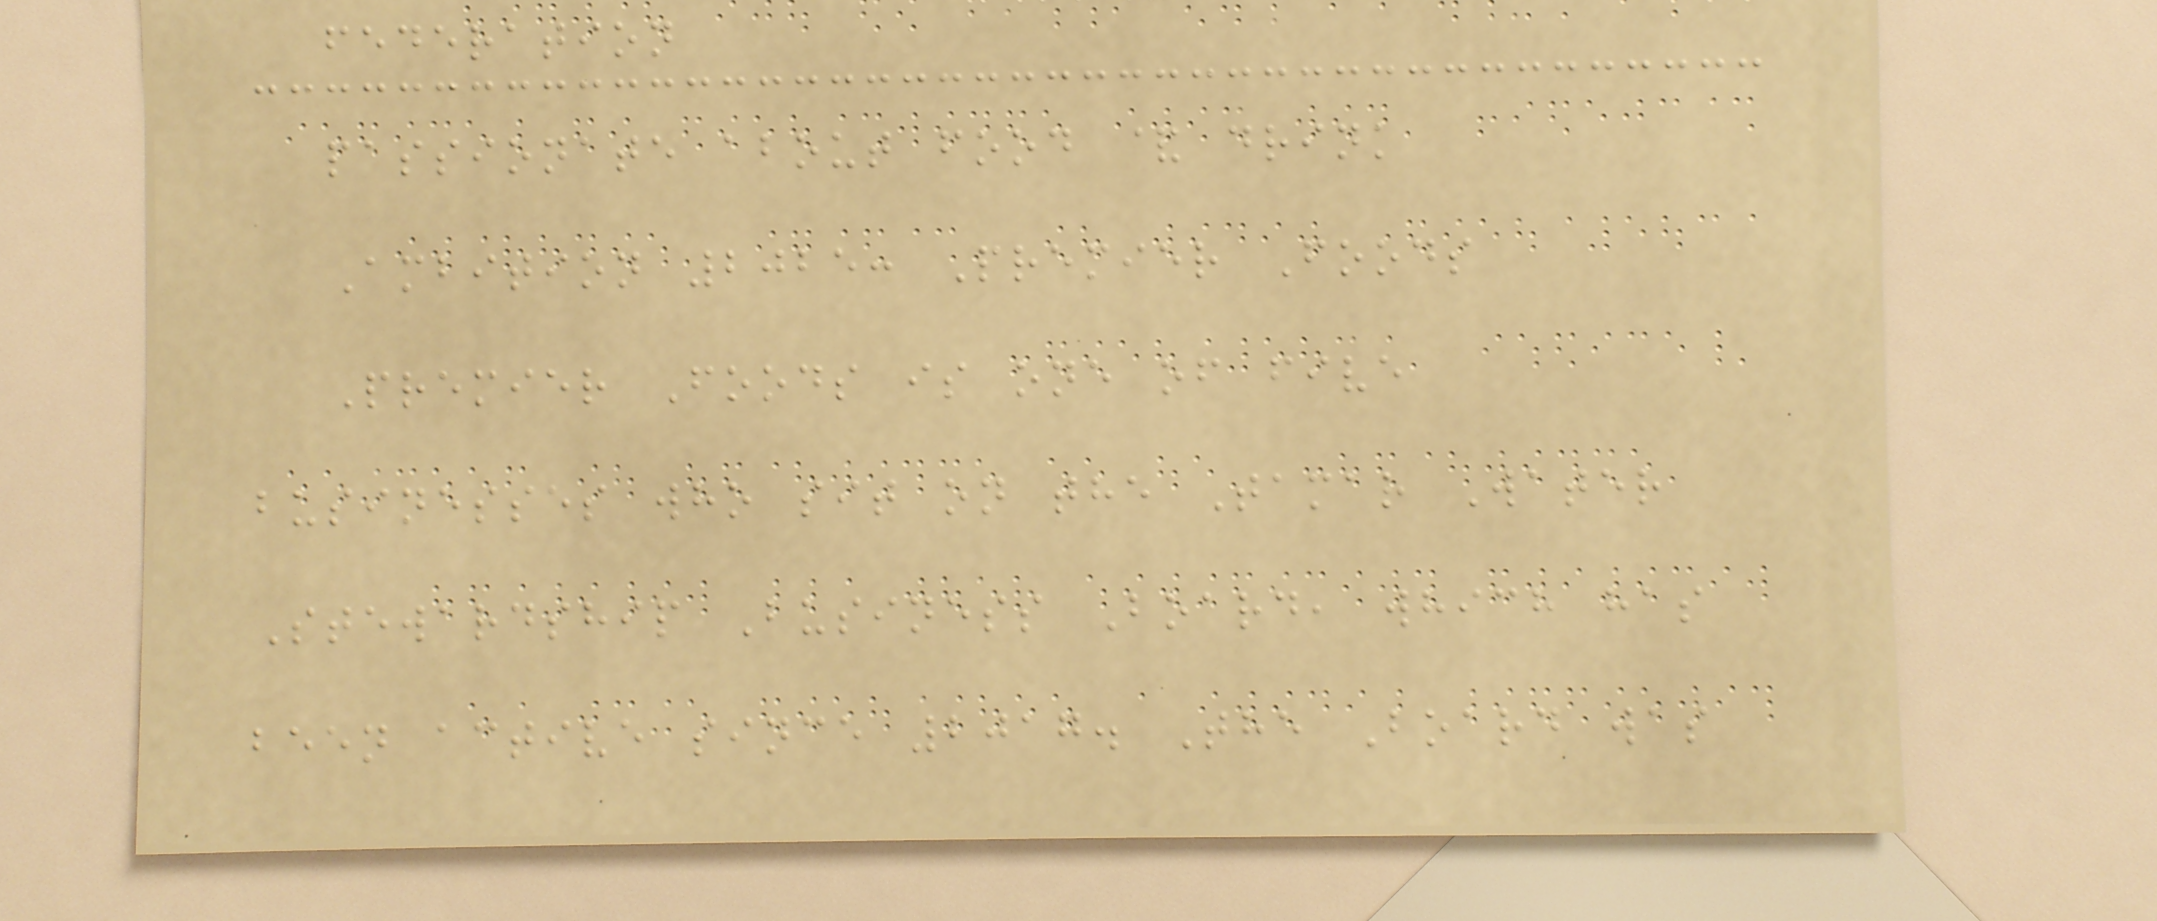federation
passionate about food & drink
Ambition 2025: Premier Foods
Premier Foods is one of five
businesses who sit on the Tamar Water
Stewardship Business Board, which has
been active since 2017. The Board was
